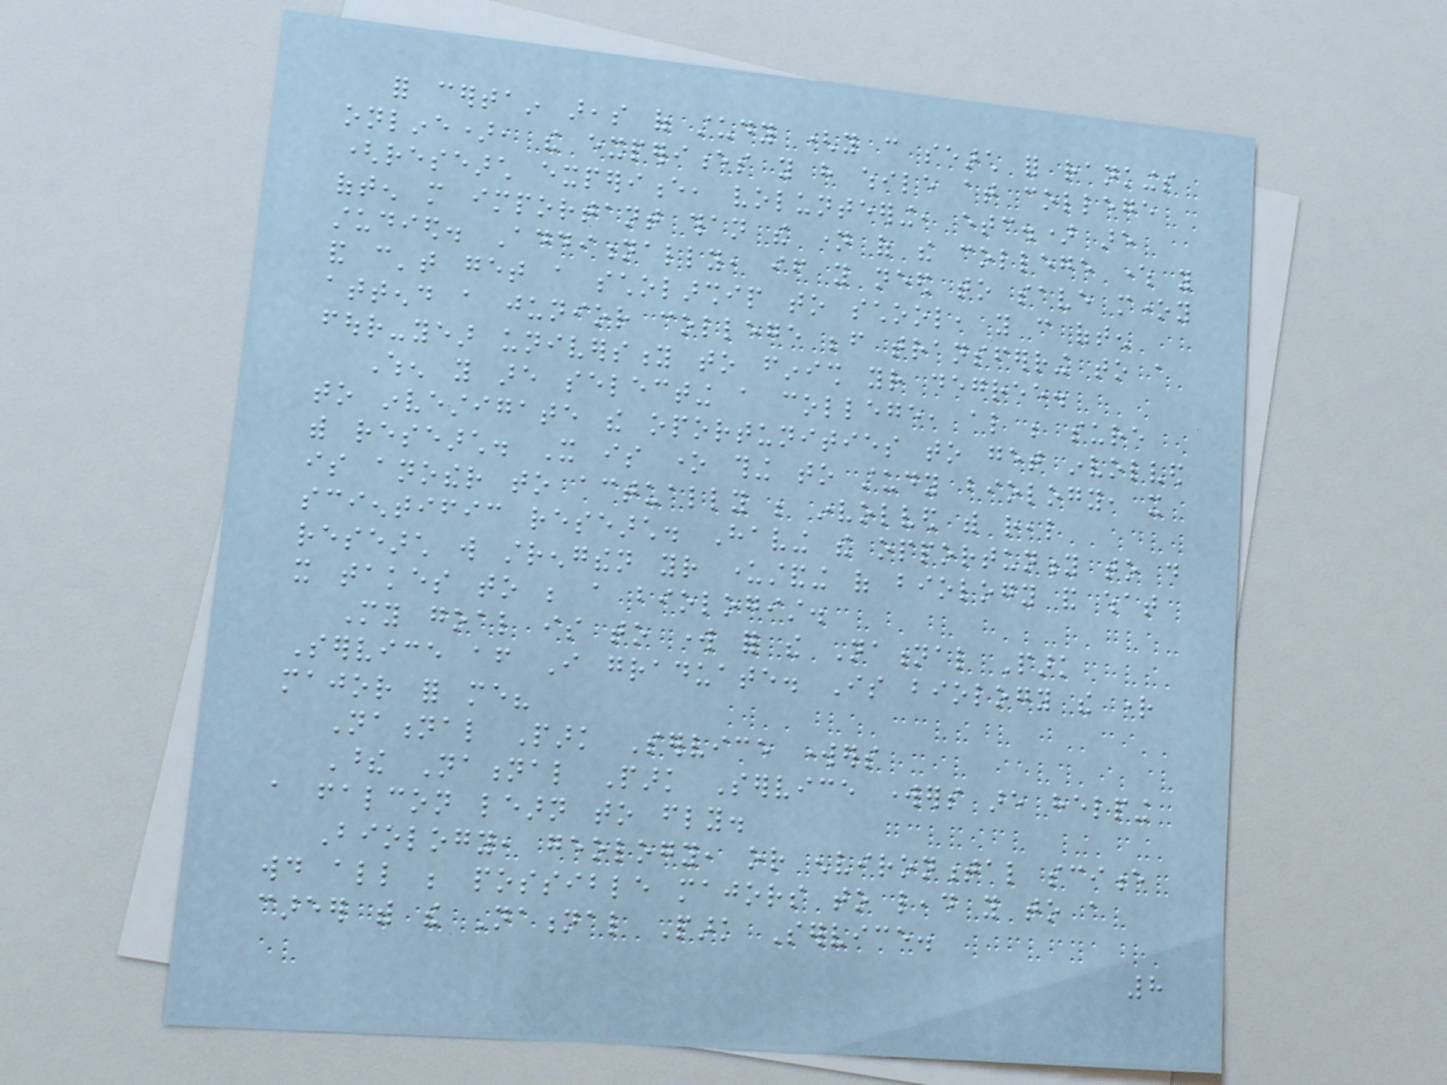for certain areas of study (you can search for rankings
online), the experiences you have while at college
(research experience, volunteering, etc.) are
often more important than the name of the college where you
studied. Additionally, if you need to save money
and can't get a scholarship to school, you can often
attend a junior college before transferring to a
four-year university to finish your degree.
When you are selecting a college, also be sure
to investigate the oportunities to get involved
with research. It is one thing to study biology, it
is another to actually be involved with real
scientific research. Having the opportunity to do
research will strengthen your understanding of biology and what
it takes to be a biologist.
My goal is to work for the National Park
Service after I graduate. Is biology the right
major for me?
National Park Service workers
These National Park Service workers are helping
a falcon learn to fly.
Biology, geology, or environmental science
would all be possible majors to lead you to a
career with the National Park Service.
8
